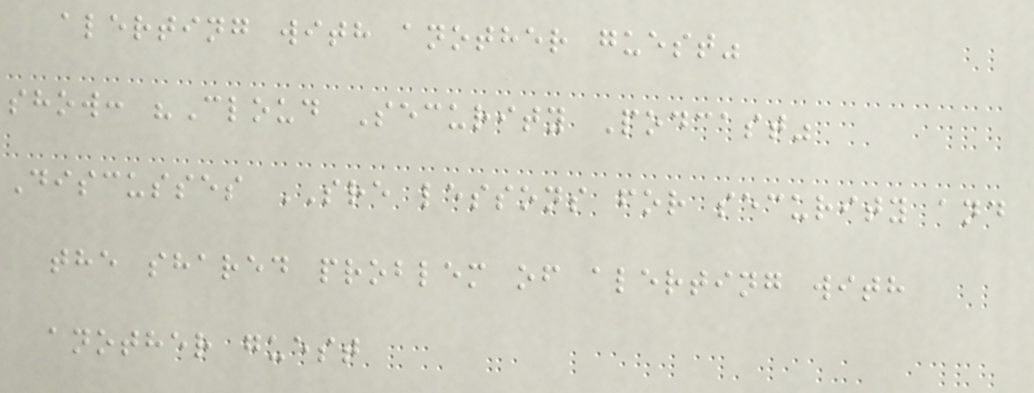alerting with another guest"
show: "Cloud Security Podcast"
Discusses SRE lessons for security and
the shared problem of alerting with
another guest
